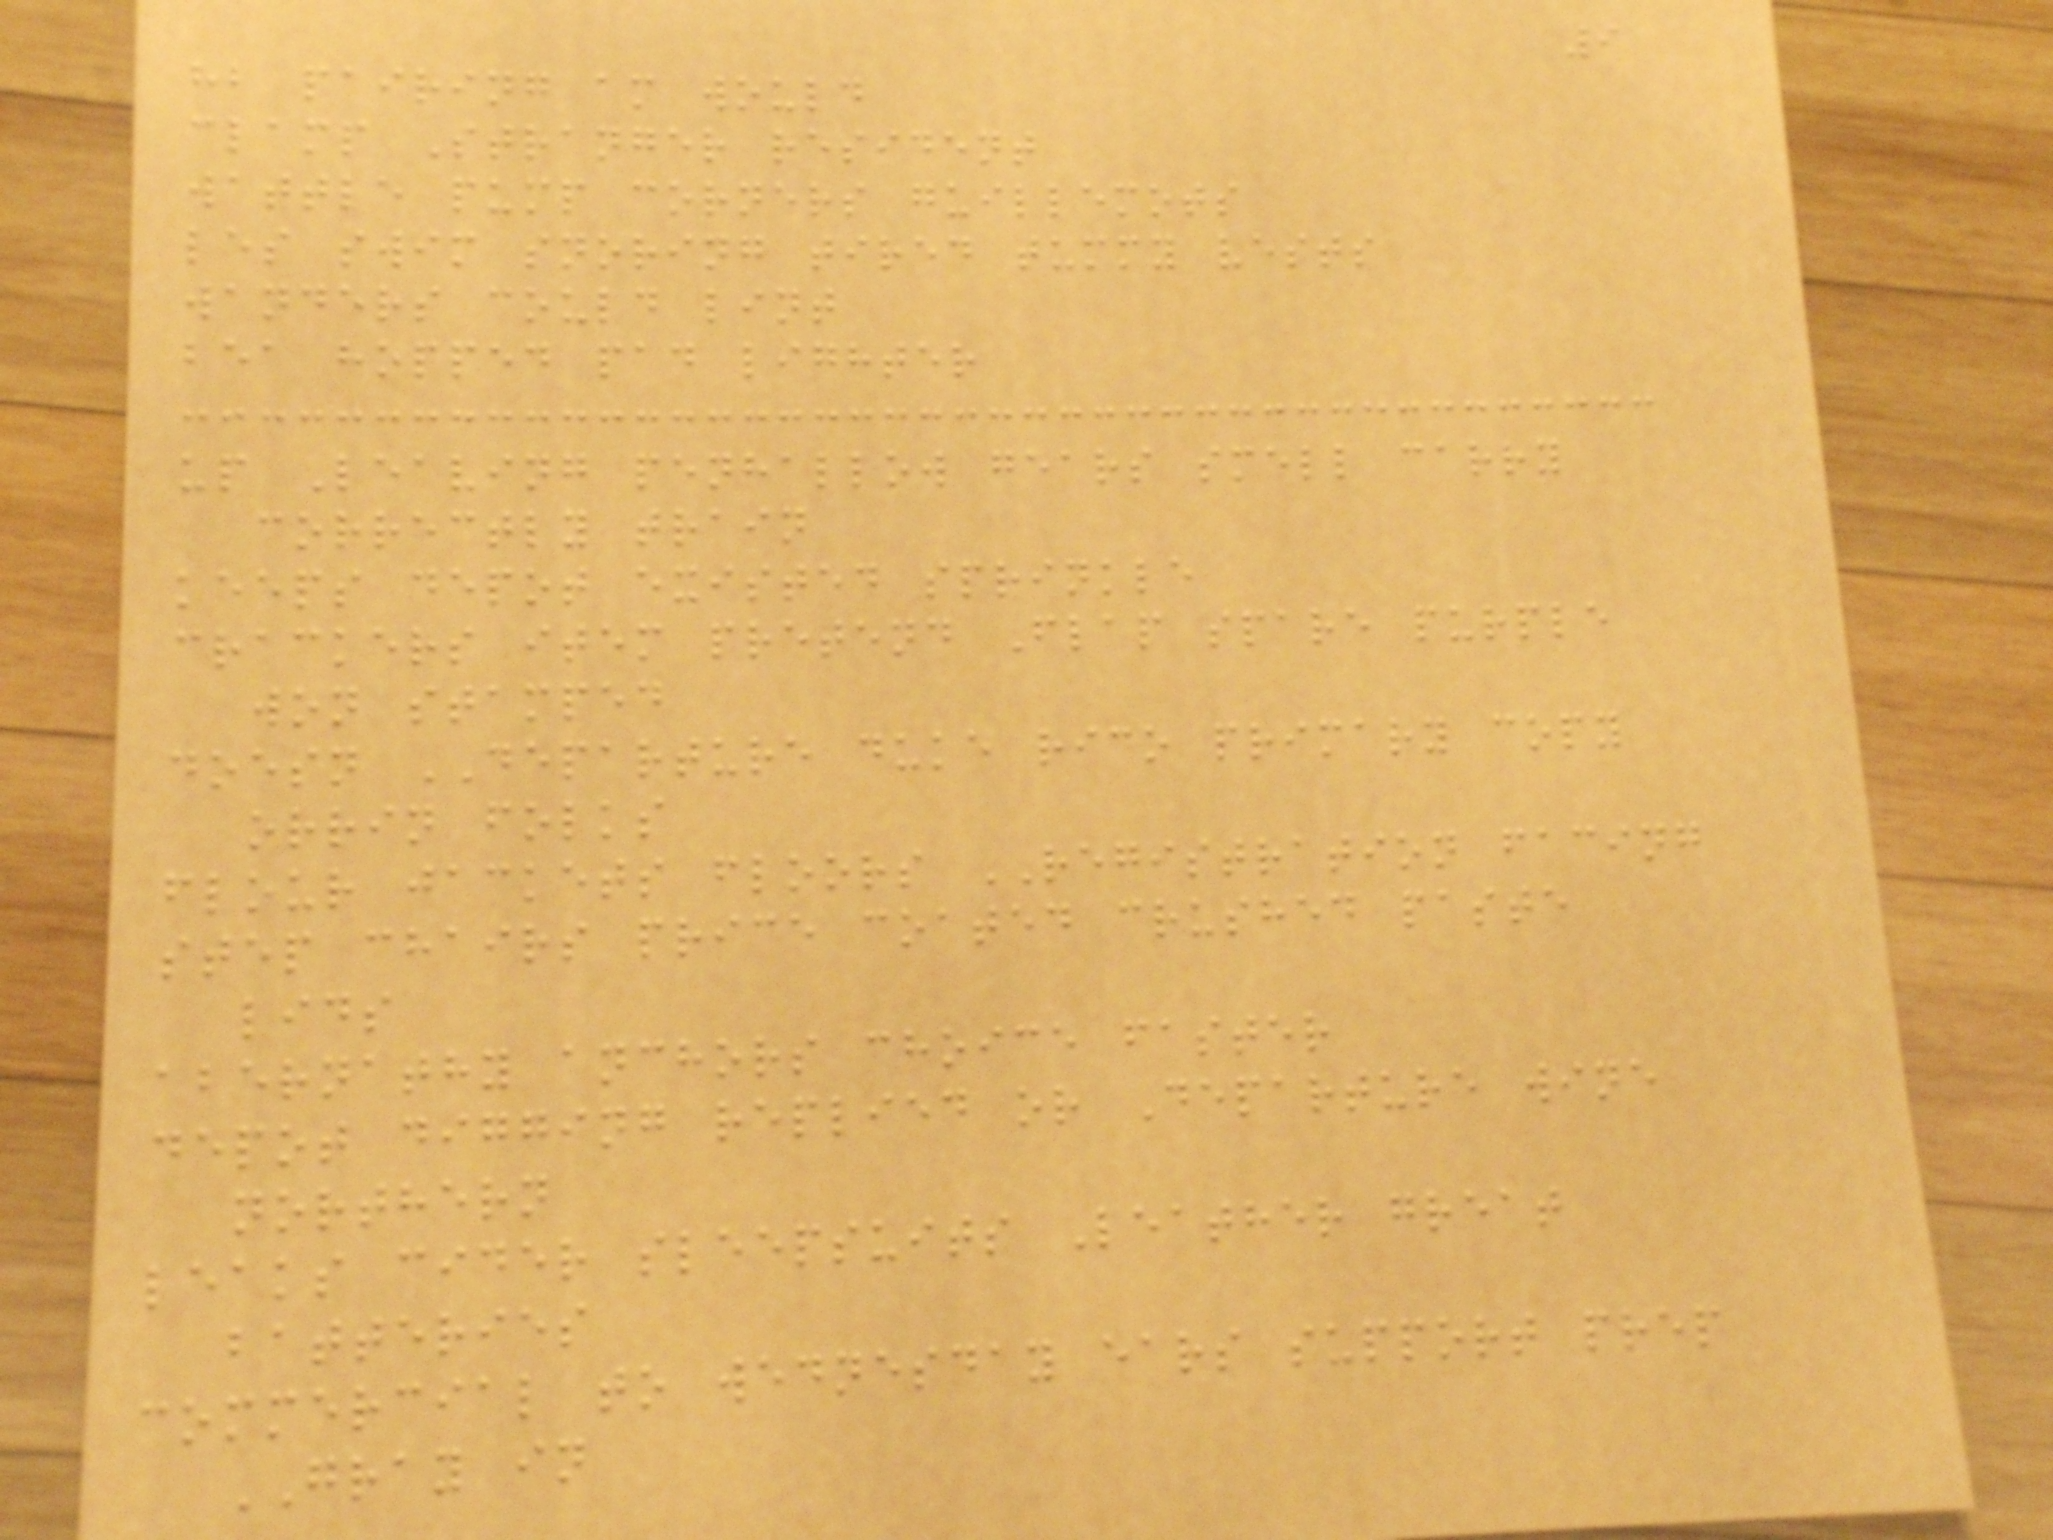9
hb pairing am would
clamp Stranger resident
wattle pump corners guillemots
les swim snoring tired tummy vests
wanders could lint
bea hopped pad lighter
up Leaving penhallow gears smell carry
correctly train
keeps depot existed sprinkle
crackers item pretend Flap spare purple
won stamped
doesn DEPARTURE duke rico primary copy
orrin folks
flour jackets floors REGISTRATION facing
step chairs price coated crushed paste
lids
abernathy anchors choice faster
depot digging replied or Departure wine
northern
leaks cider sleepsuits Leather great
batteries
commercial to wednesday ears support prep
GRAY in
